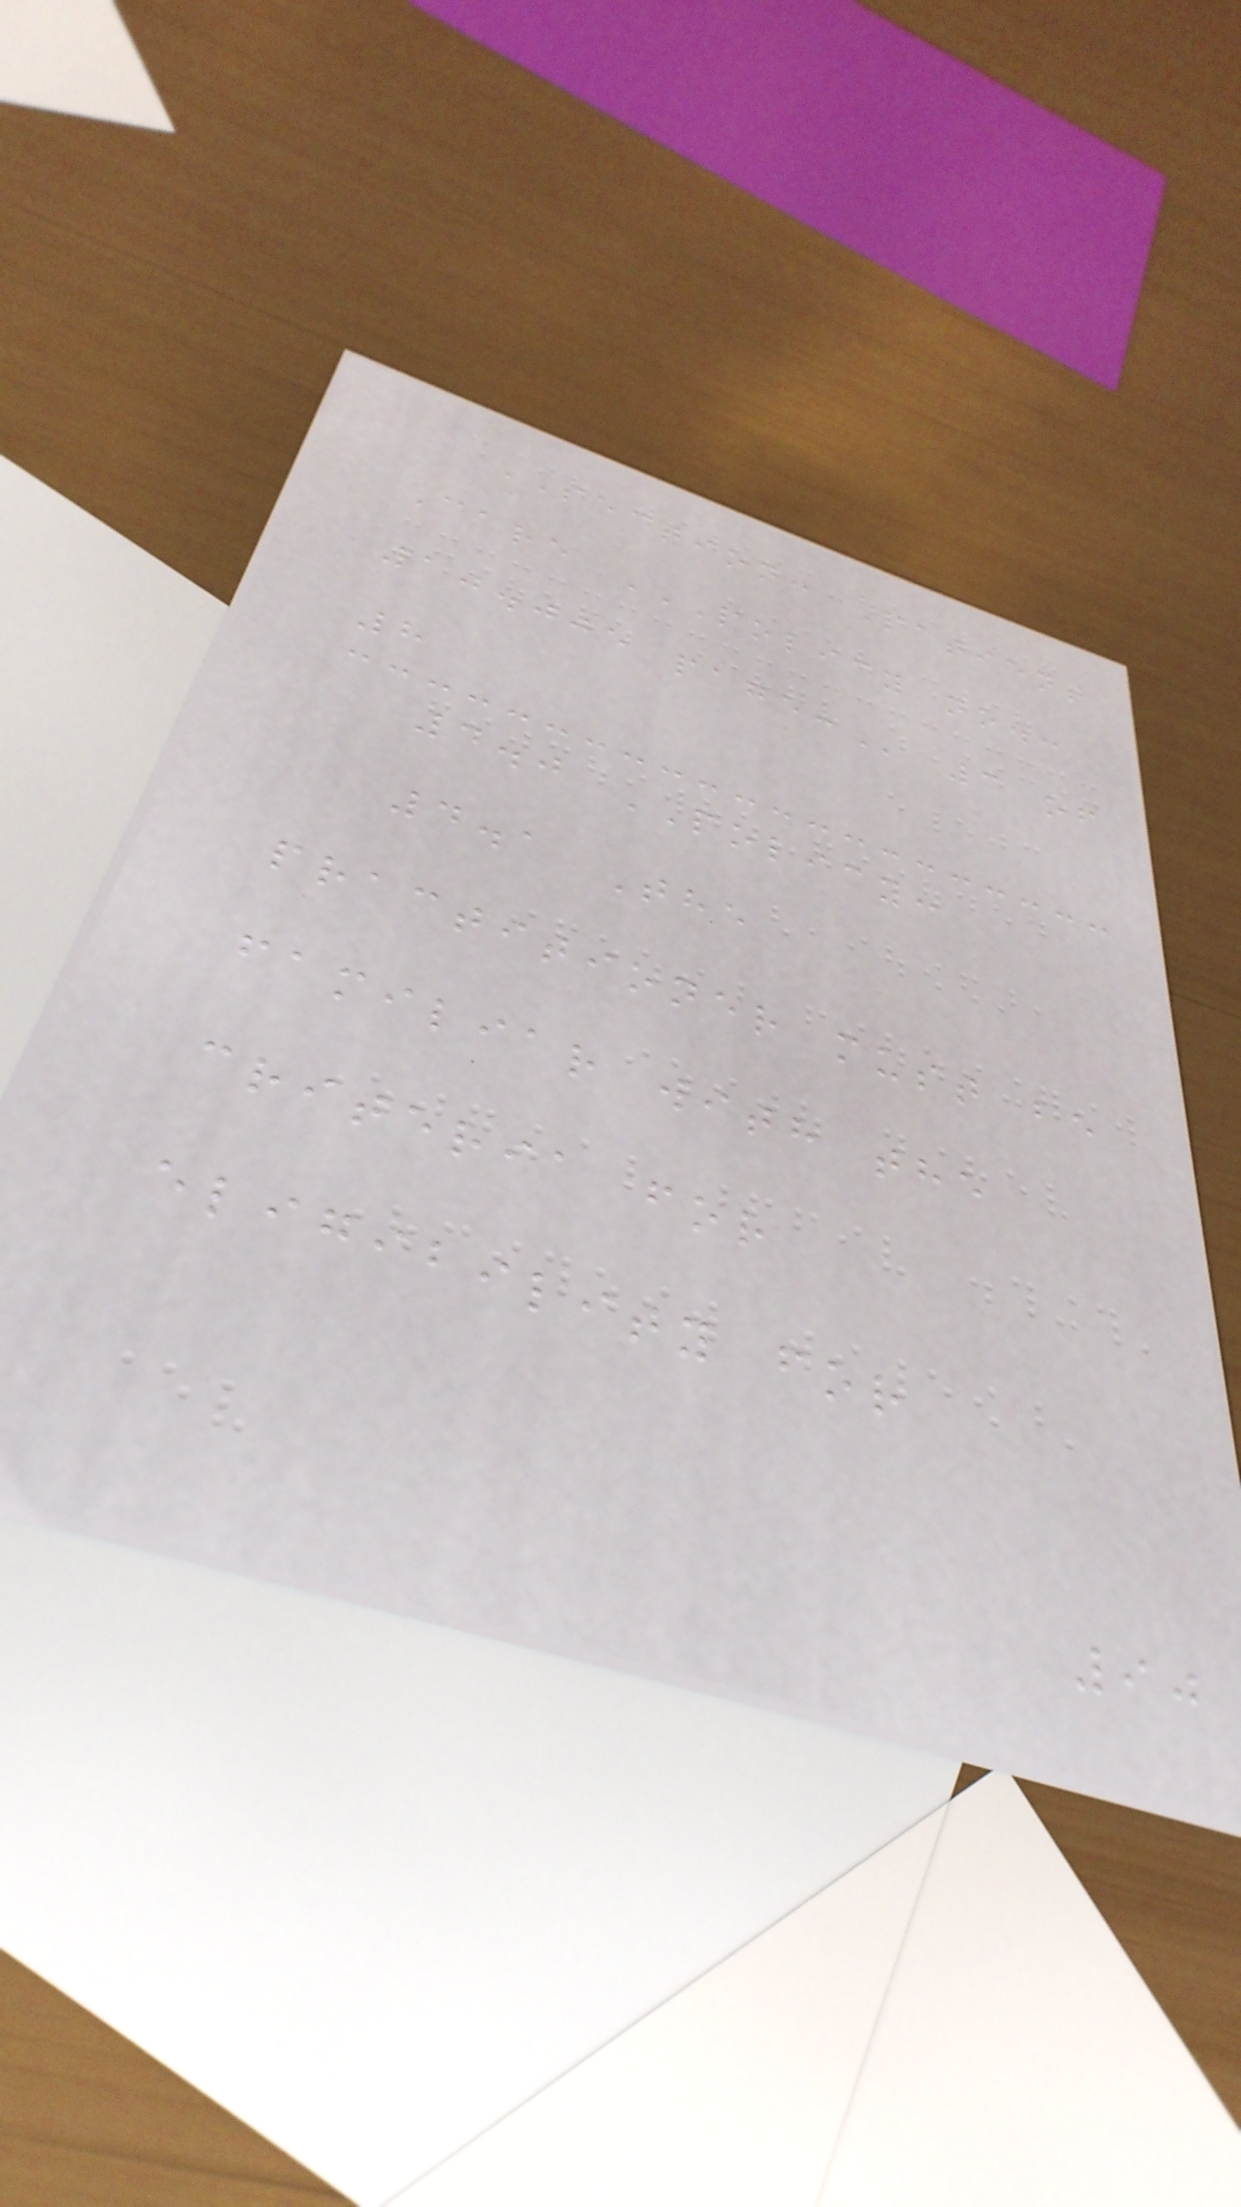SECTION: Patient
Care POLICY NO.:
10.005 PAGE: 3 of
8
4.0 POLICY:
4.1 The
practitioner must be
familiar with the
criteria for
eligibility for
90
